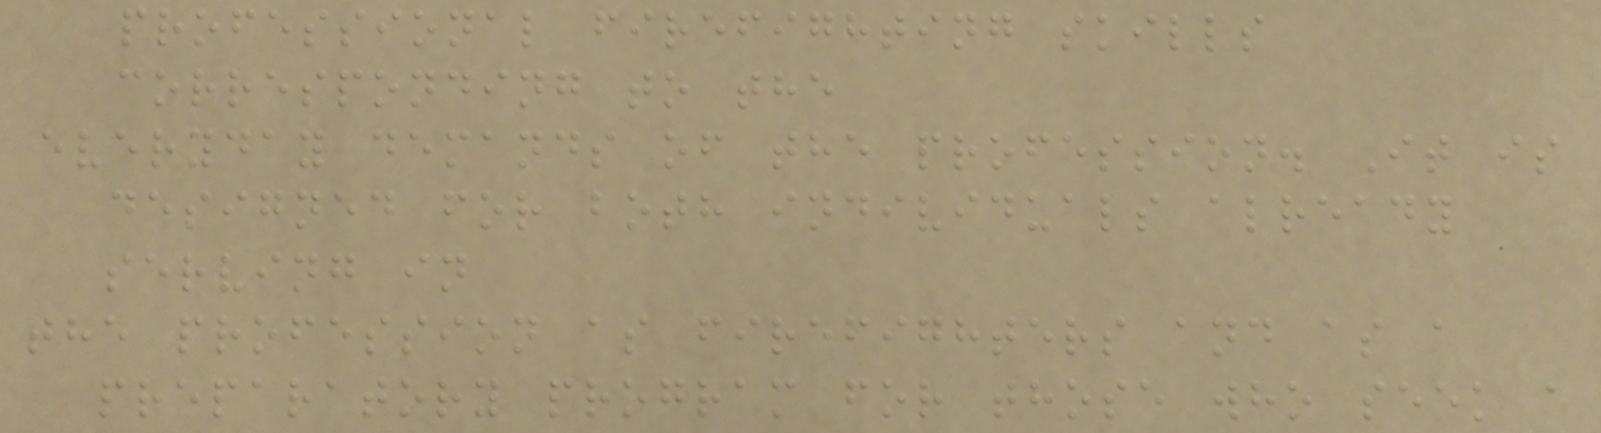professional firefighting skills
corresponding to the
everyday demands of the profession. It is
designed for both individuals already
serving in
the profession as firefighters and as a
preparatory program for those who seek a
